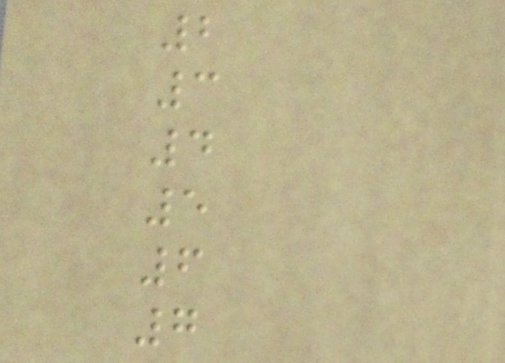2
3
4
5
6
7
